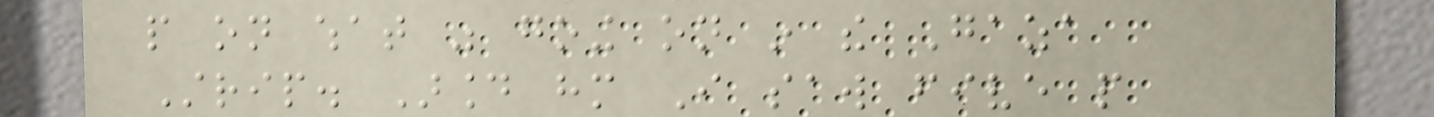people on what was going on in the Gaza
Strip. Around him I saw five people
